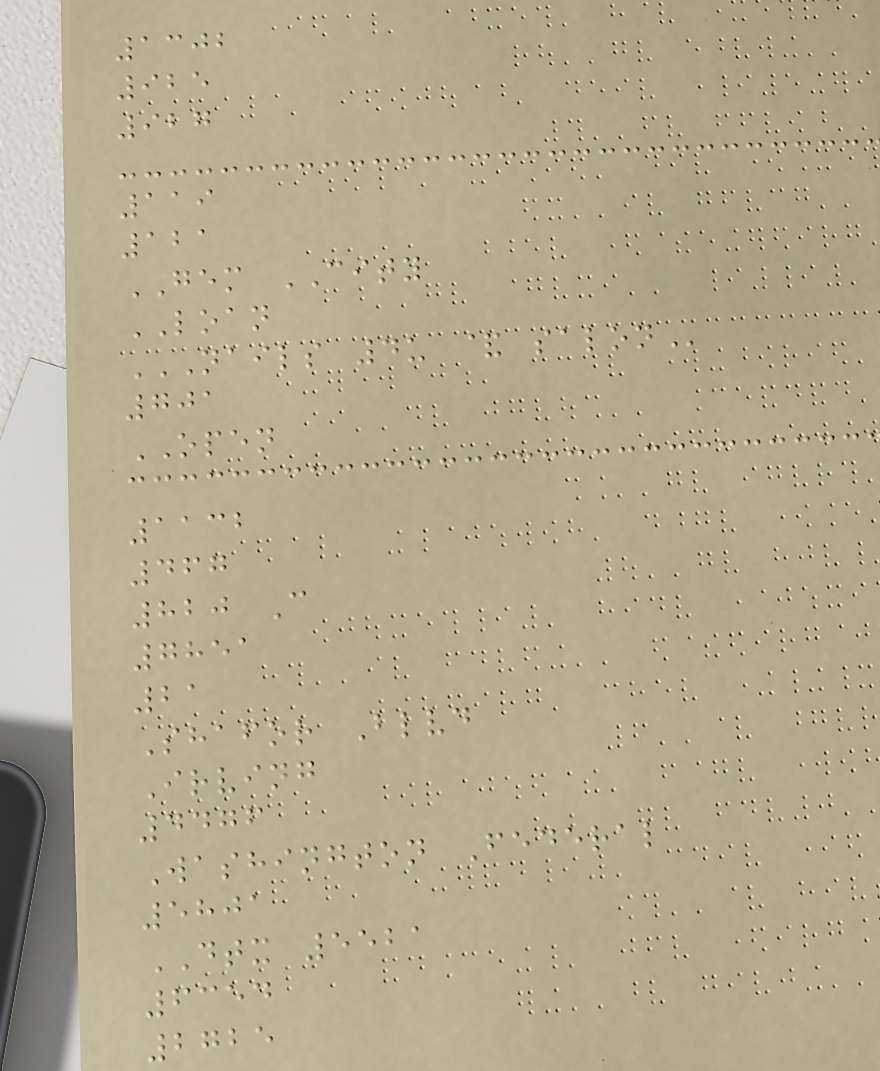1302
925
927
119
121
GEM CITY
LOAN
NAILS 4U & SALON
701
OPEN
1132
467
820 C
7851
21
Shafor Blvd
Irving
4476
Washington Federal
5801
DTX 5521
6354
2725
